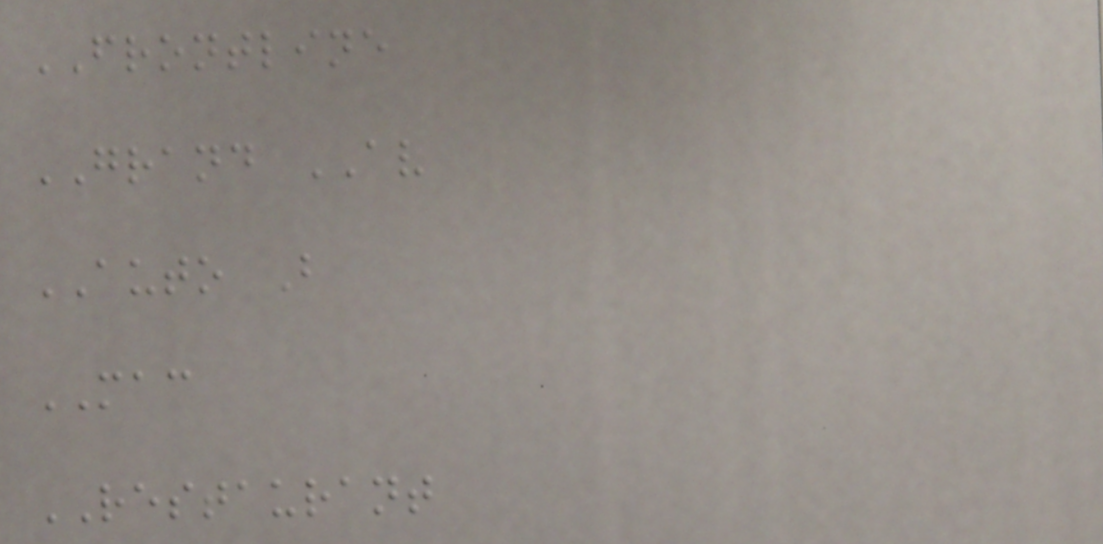FRONTLINE
GRAND AV
AUTO B
MAC
RESTAURANT
